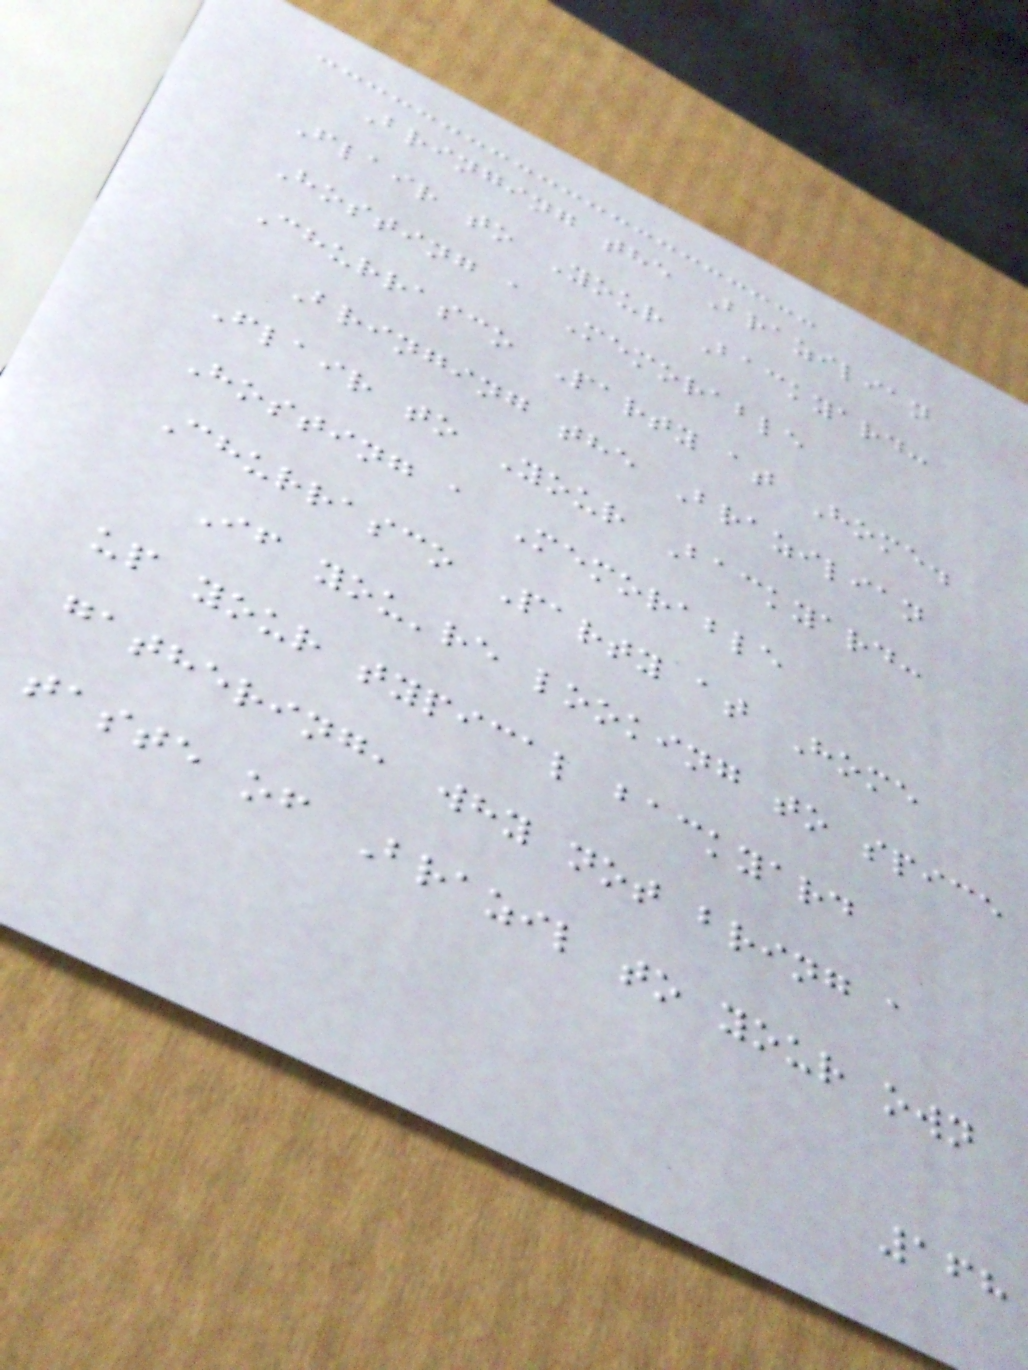Bringing the Brazilian
Flair to Your Backyard:
Hosting a Memorable
Churrasco Party at Home.
Bringing the Brazilian
Flair to Your Backyard:
Hosting a Memorable
Churrasco Party at Home
If you're looking to spice
up your typical backyard
gathering, why not bring a
taste of Brazil to your own
168
